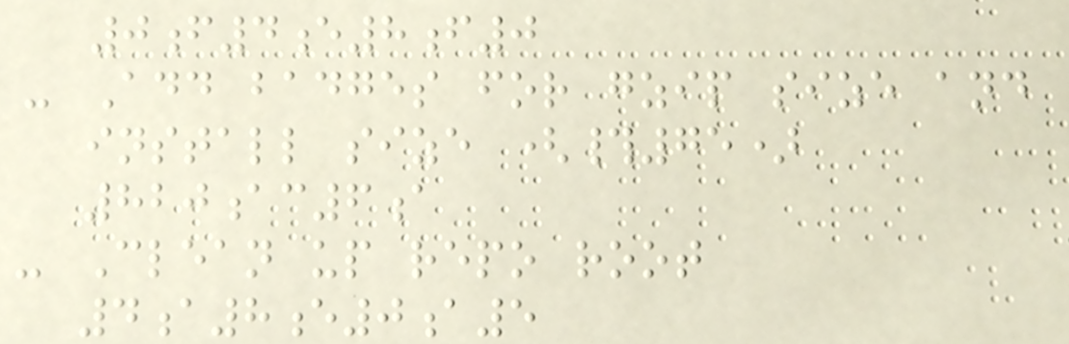0f4e8f0
- Add badges for gzip size and
install size (#75)
820ac6a
- Clean up repo root
4a8e0a5
